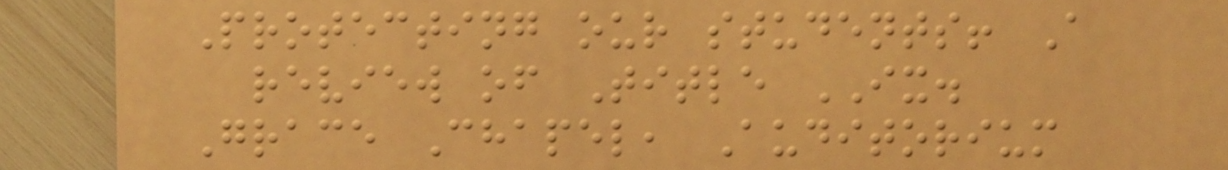Protecting our students! A
review of Title IX.
Grace Chapel, Auditorium
